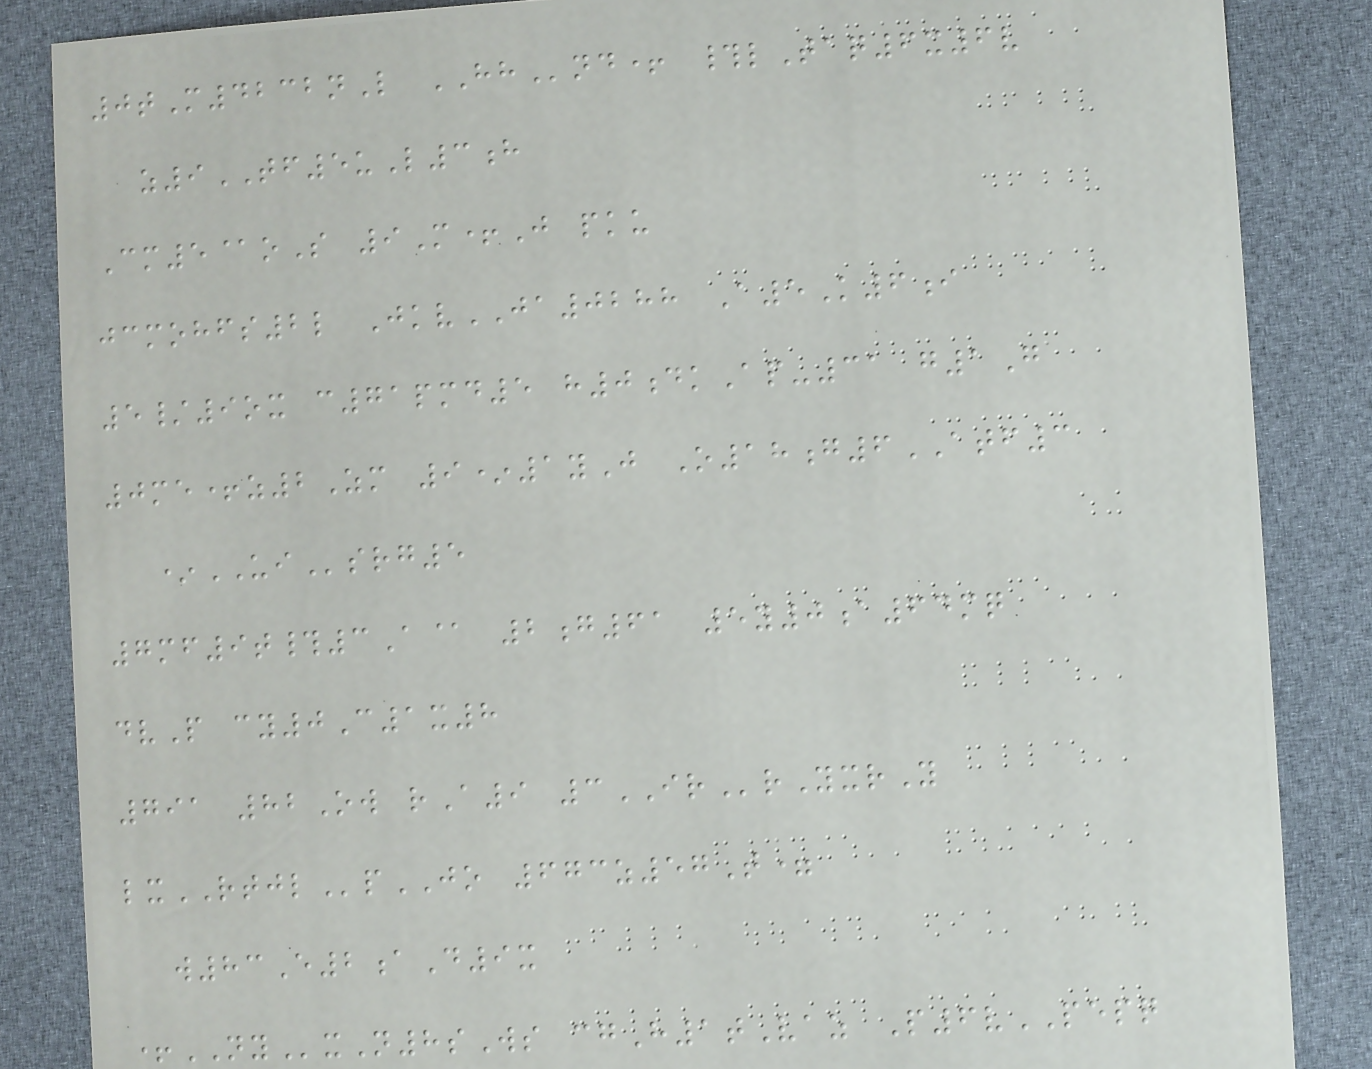0tM4232nL HHnd+ #lTaq6x6v
z9TF5uL3h
Cm5@oS 9M+J pku
jcmohfs2l JkvJA0288 A5K6i
5/9ox c71pmd5 h0dkAp-31 g1G
0me+z2Zm 9*1yJ O18g6ATF3
*UIsrg5
7mf9t#3A@ 2g61 5y0a64mq
dvP cy0C1x8
791 82Ow rA9 3IRrYxrY
lxRTJLpJO 673z57T=
w83E2aD9x
+NYxN8sWs cgH1tVaz P6vPEPQ
